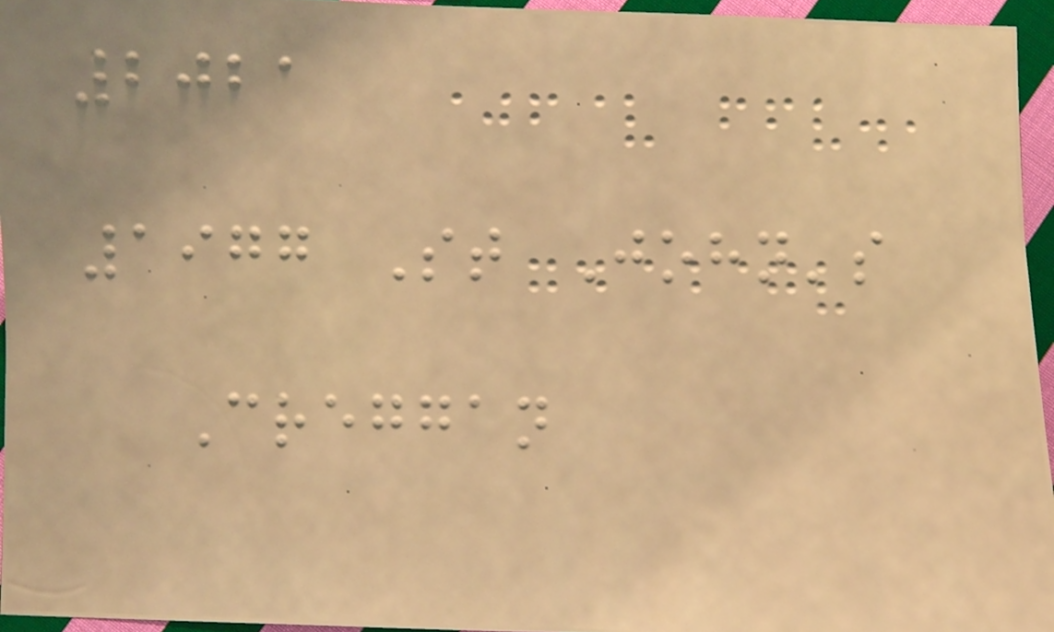2021
1977 St John's
Creggan
